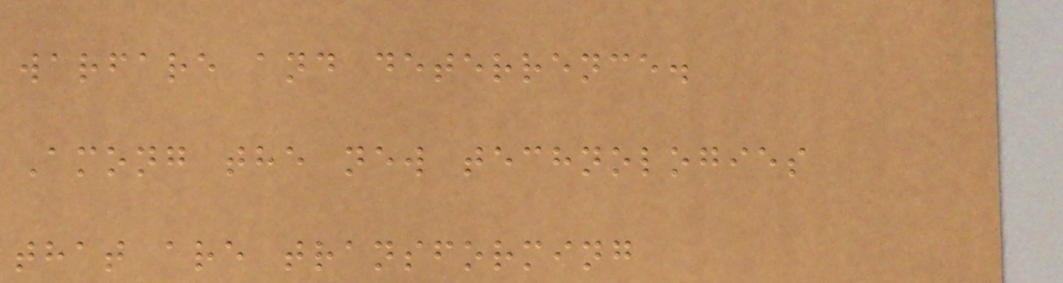warfare and deterrence.
Among the new technologies
that are transforming
